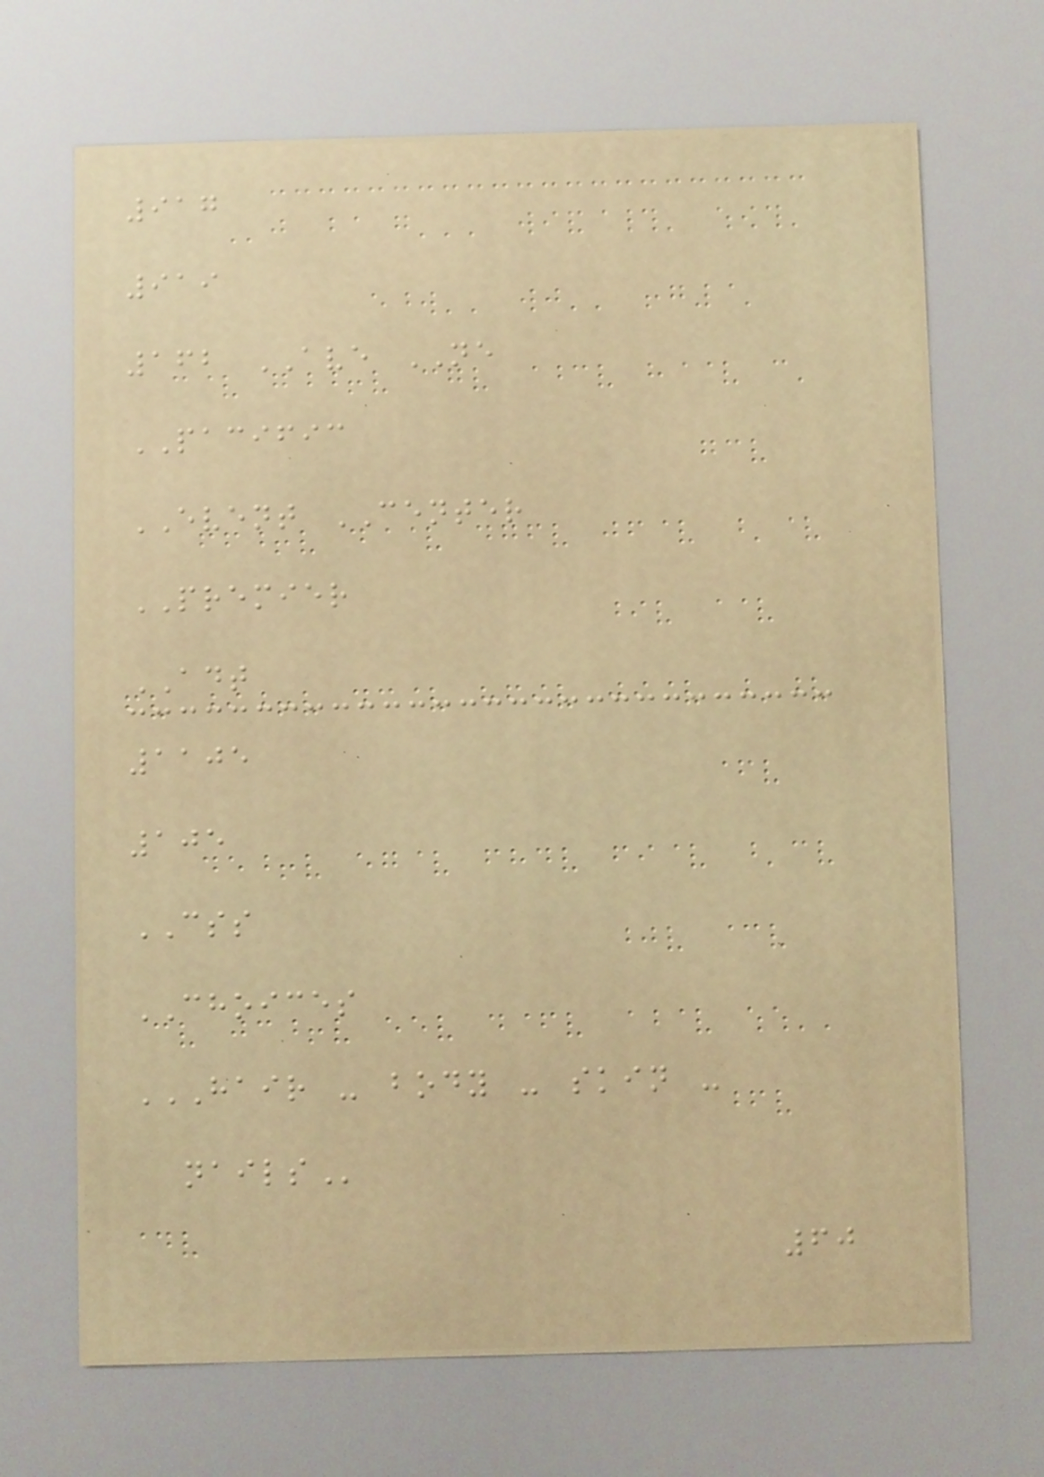917
919
162 AVE NE
PACIFIC
EVENT CENTER
PREMIER
ADT
1105
105
CSS
CHOICES
HAIR - BODY - SKIN -
NAILS
60
